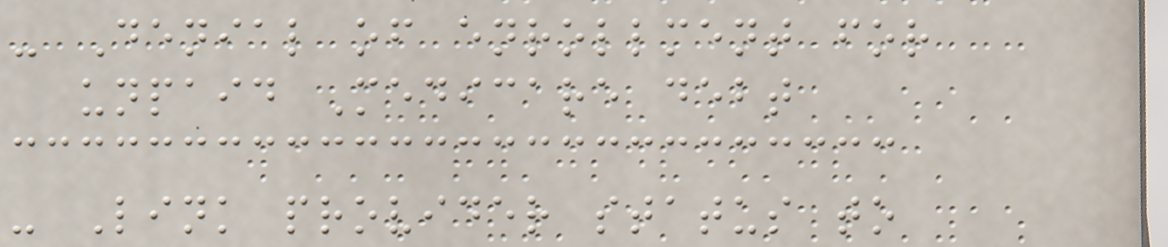- Denial of enrollment for
unpaid Medicare debt
- Link provider status to
